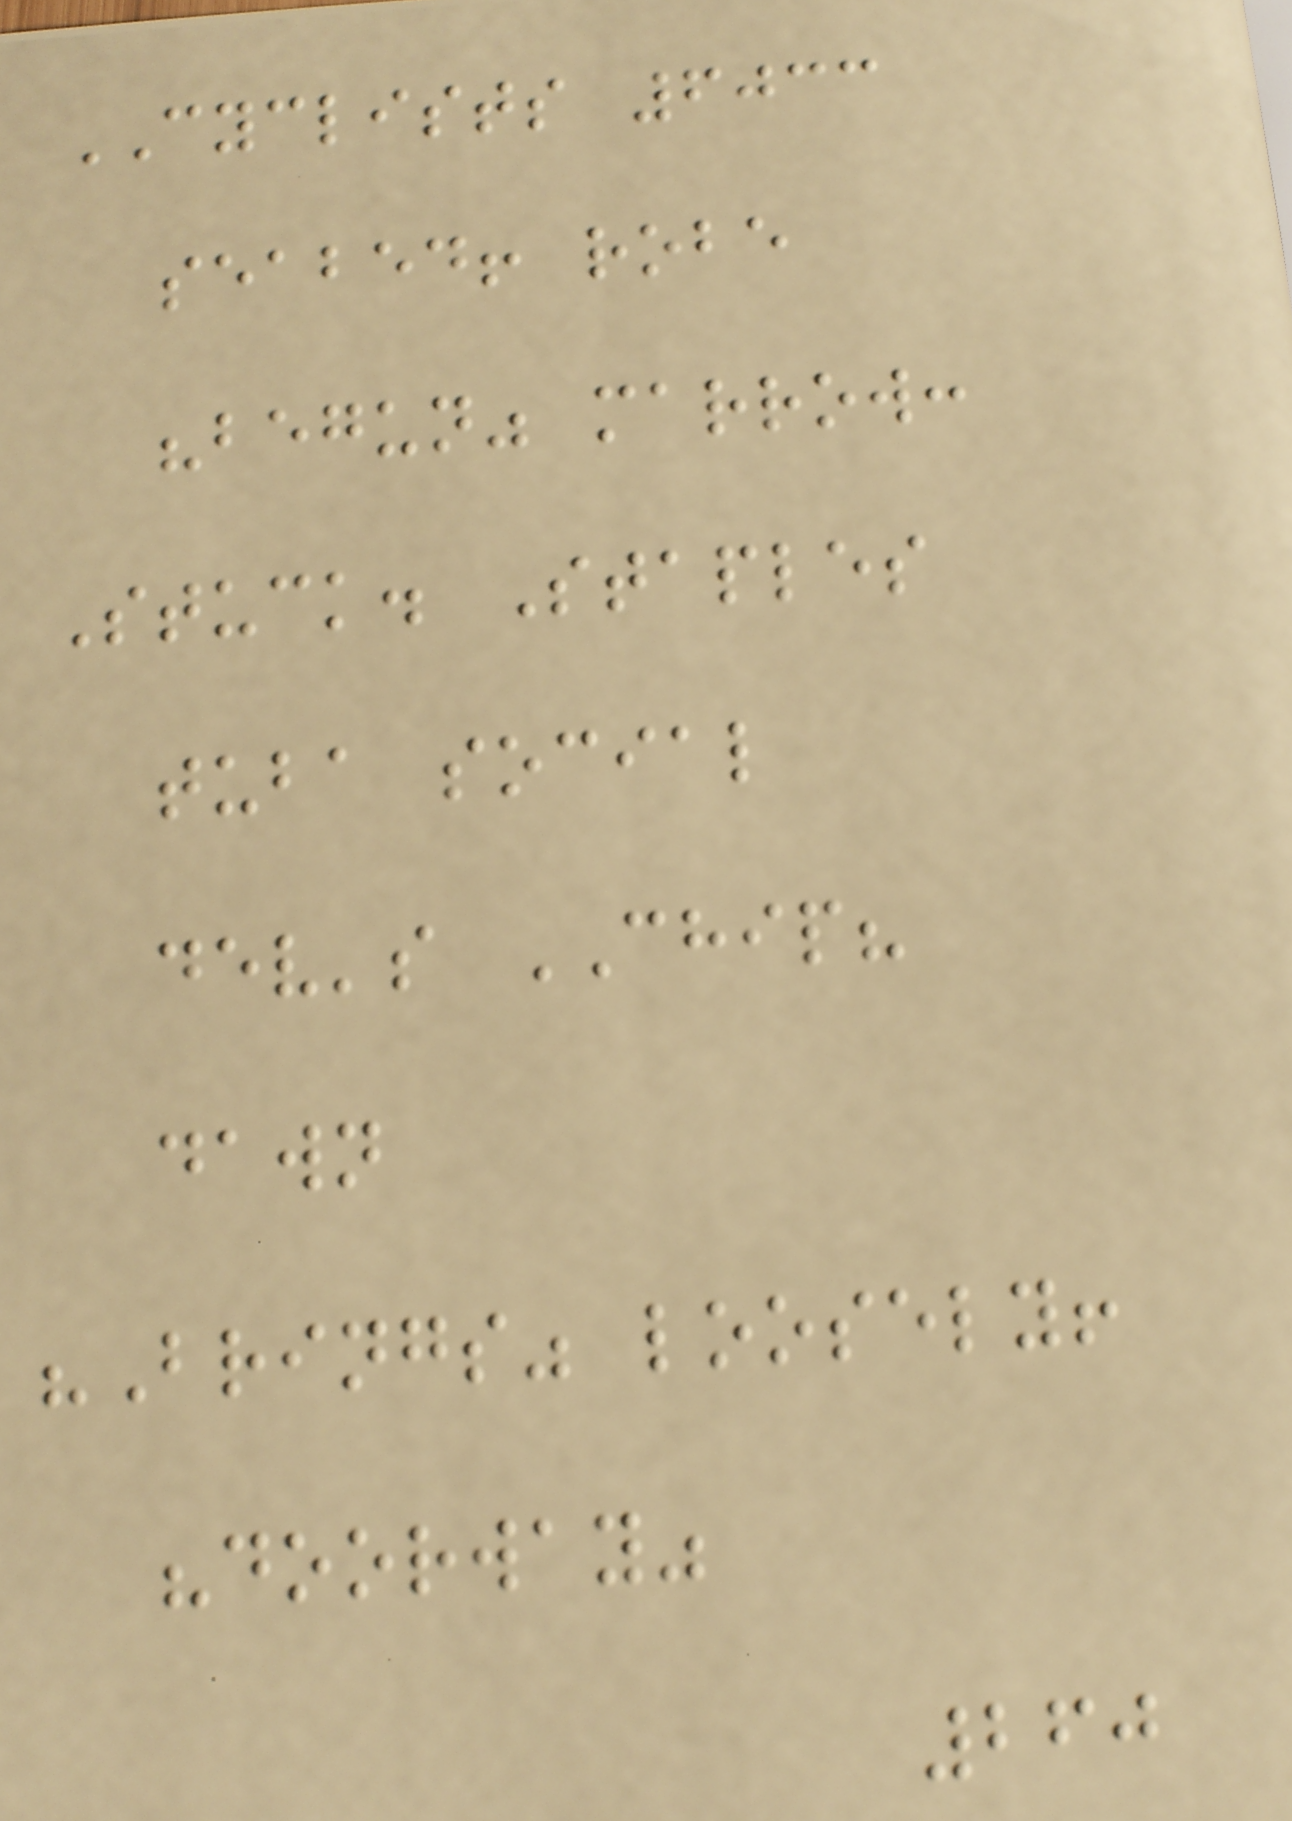CYCLISTS 6033
seabed! robe
"begun" marrow:
Stuck. Staples
tuba social
dev's CHIP?
dawn
"Brings" loosely!
"doorway"
260
